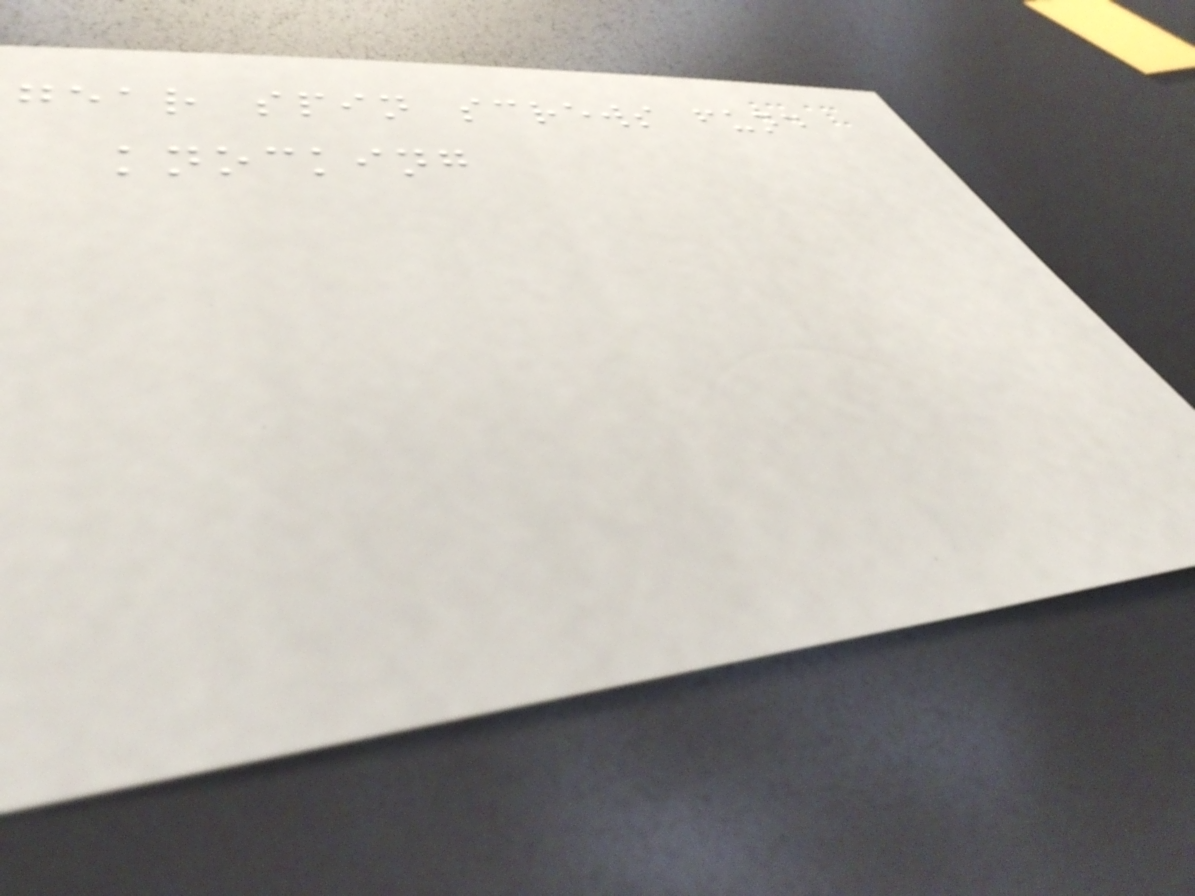gear spin screws fund
knocking
